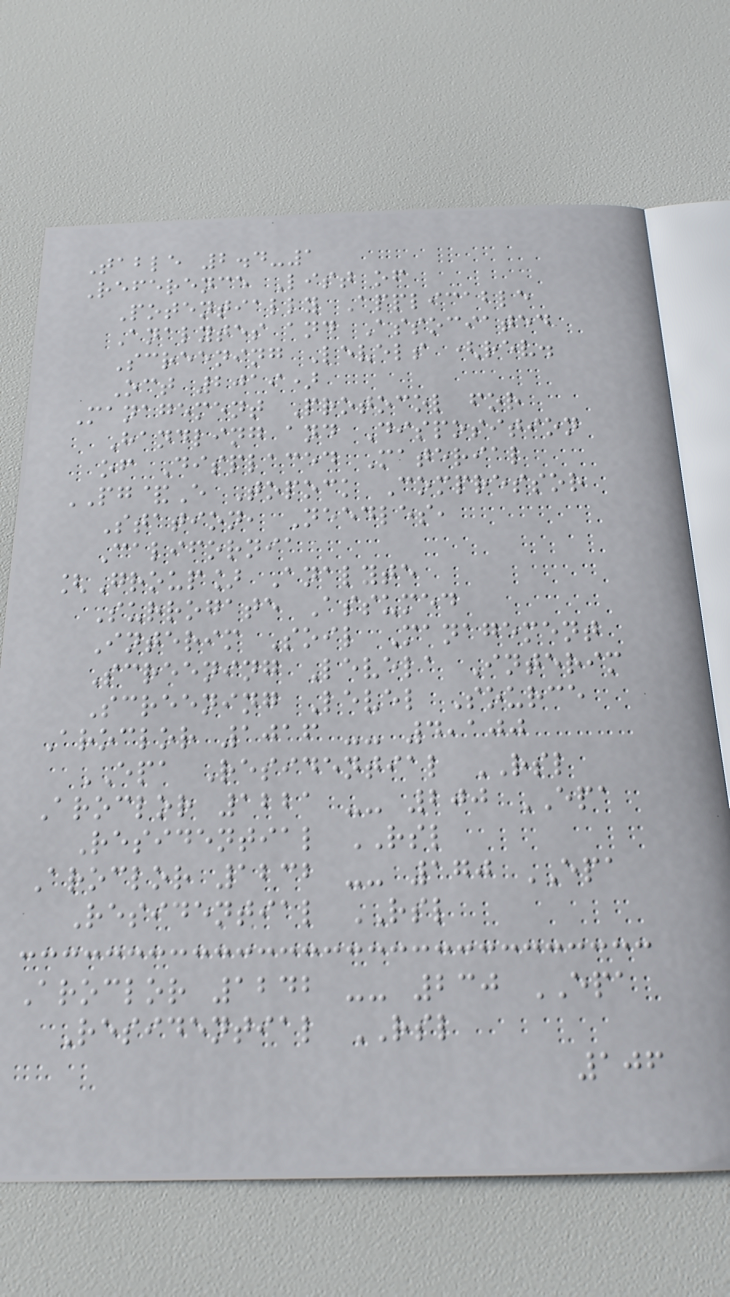Table 2.4-1
Reference List of
Potentially Applicable
Analytes and Associated
Screening Levels (rev.
Oct 2019)
Management Protocol for
Handling and Disposition
of Displaced Material
PG&E Topock Compressor
Station, Needles,
California
[Group] Analyte
Surrogate Assumed
Interim Soil Management
Screening Levela Interim
Screening Level Source
Aroclor 1016 -- 4,100
EPA Residential RSL
Aroclor 1221 -- 200 EPA
Residential RSL
Aroclor 1232 -- 170 EPA
Residential RSL
Aroclor 1242 -- 230 EPA
Residential RSL
106
